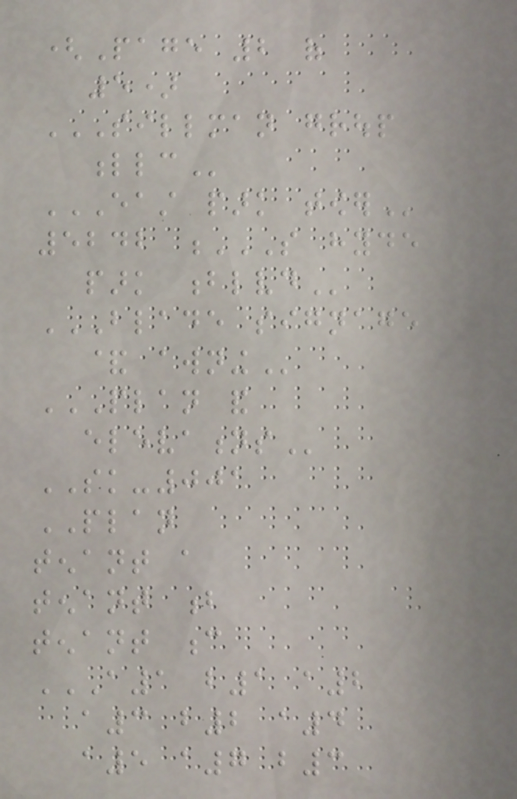(Page 2 of
5)
SILLMAN GROUP
LLC
EAST PARK TOWER
5242 S HYDE
PARK BLVD
BLADE SIGNAGE
& AWNING
PLAN AND
ELEVATIONS
SK-001
PLAN
tenant a
tenant b
tenant c
A1 B1 A2
A3 B2 A4
A5 A7 B3
